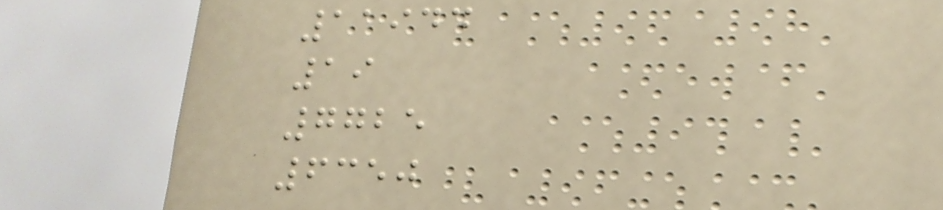11944
19
7725
6350
